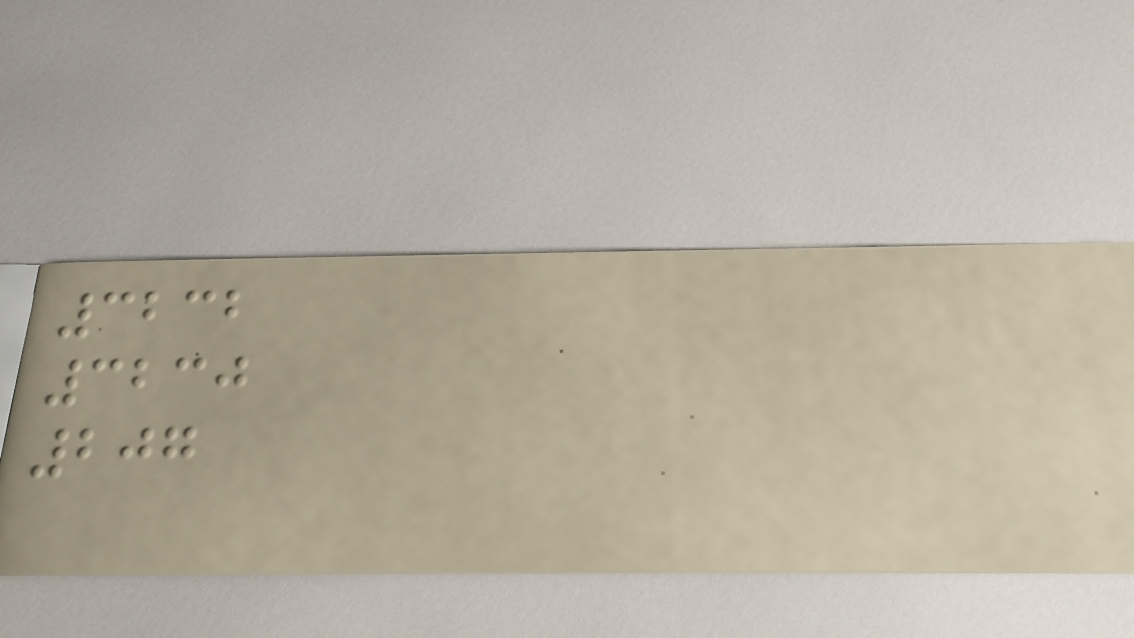3232
3230
207
